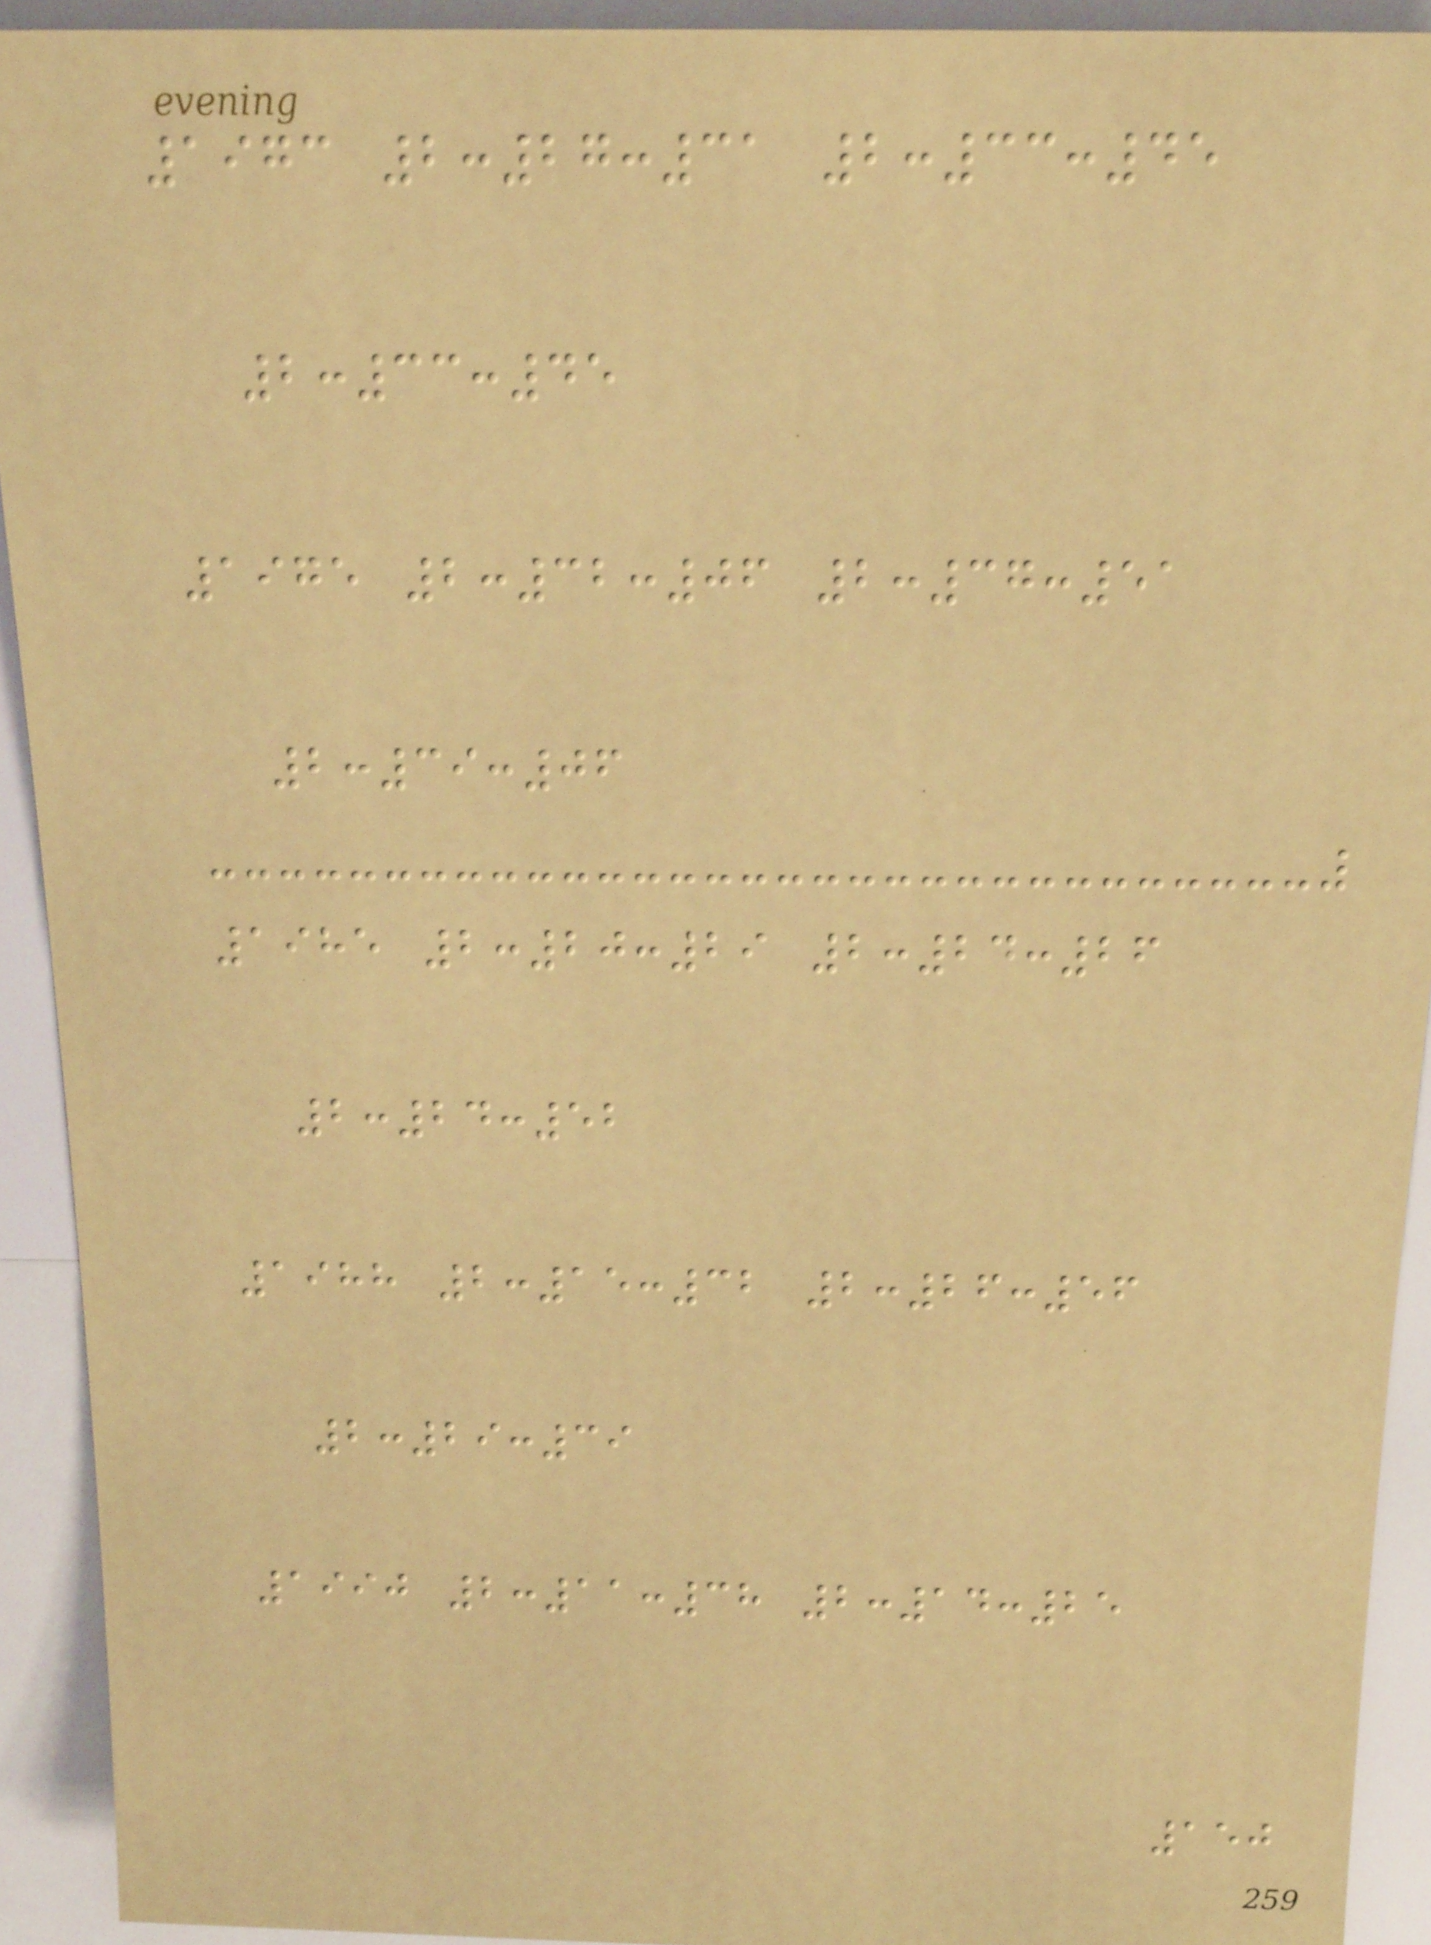1973 2:27:31 2:33:45
2:33:45
1975 2:32:06 2:37:51
2:39:06
1985 2:20:29 2:24:26
2:24:52
1988 2:15:32 2:26:56
2:29:39
1990 2:11:38 2:14:25
150
